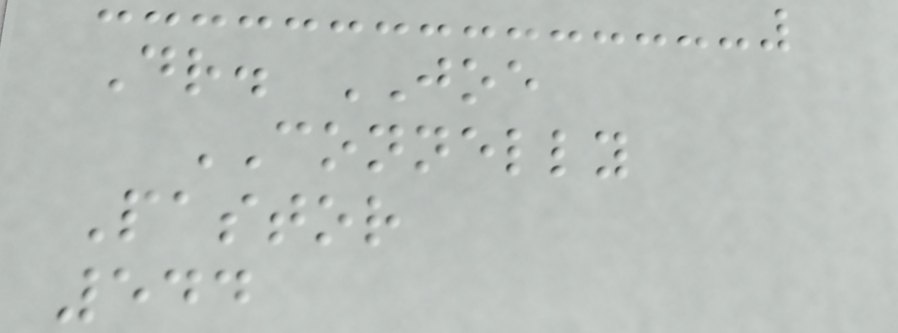Dr. JOE
CONNELLY
Pastor
544
